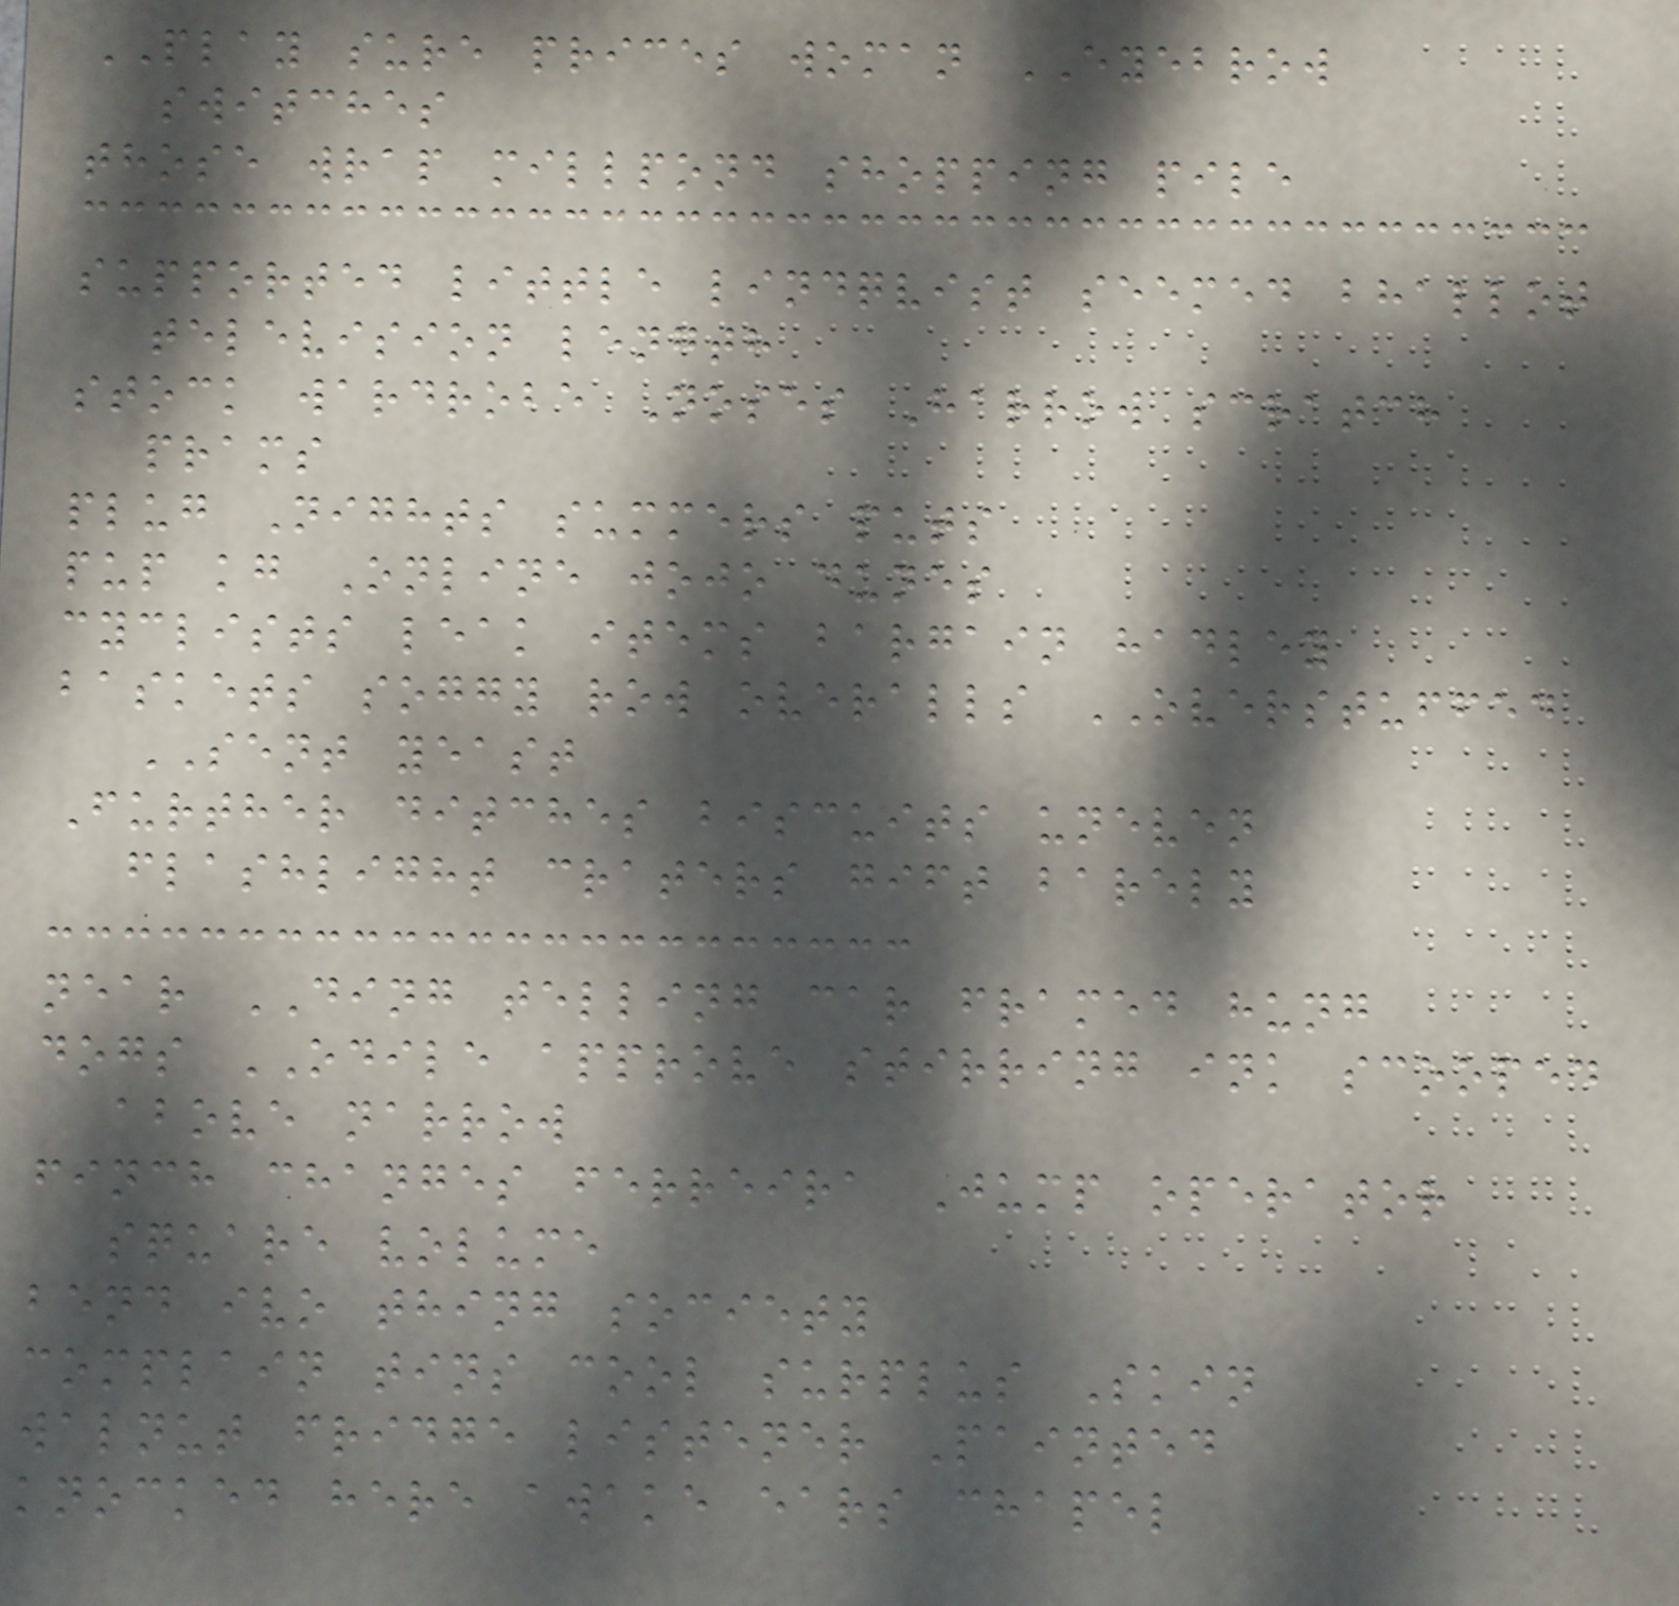PLAY sure prices woman EYEBROW
switches
those wrap millpond shopping pile
supported little lindqvist seemed bhallot
television length
stock wardrobe Noses Harrow scratch
prams
plug Nights summers puts
pup kg Online jojo dunes
cyclists leak items bargain hadley
baskets soggy row overalls OVERSTUFFED
SENT yeast
Further ditches biscuits uneven
flashlight craters gift barely
near DING telling car framed hung
dogs ODILE approve stirring ink scooped
above narrow
finch changes ferreira Jump operator
square volume
bend ivo thing society
complain tins cool surplus Skin
walnut fridge listener Painted
knocked here awake ears chapel
